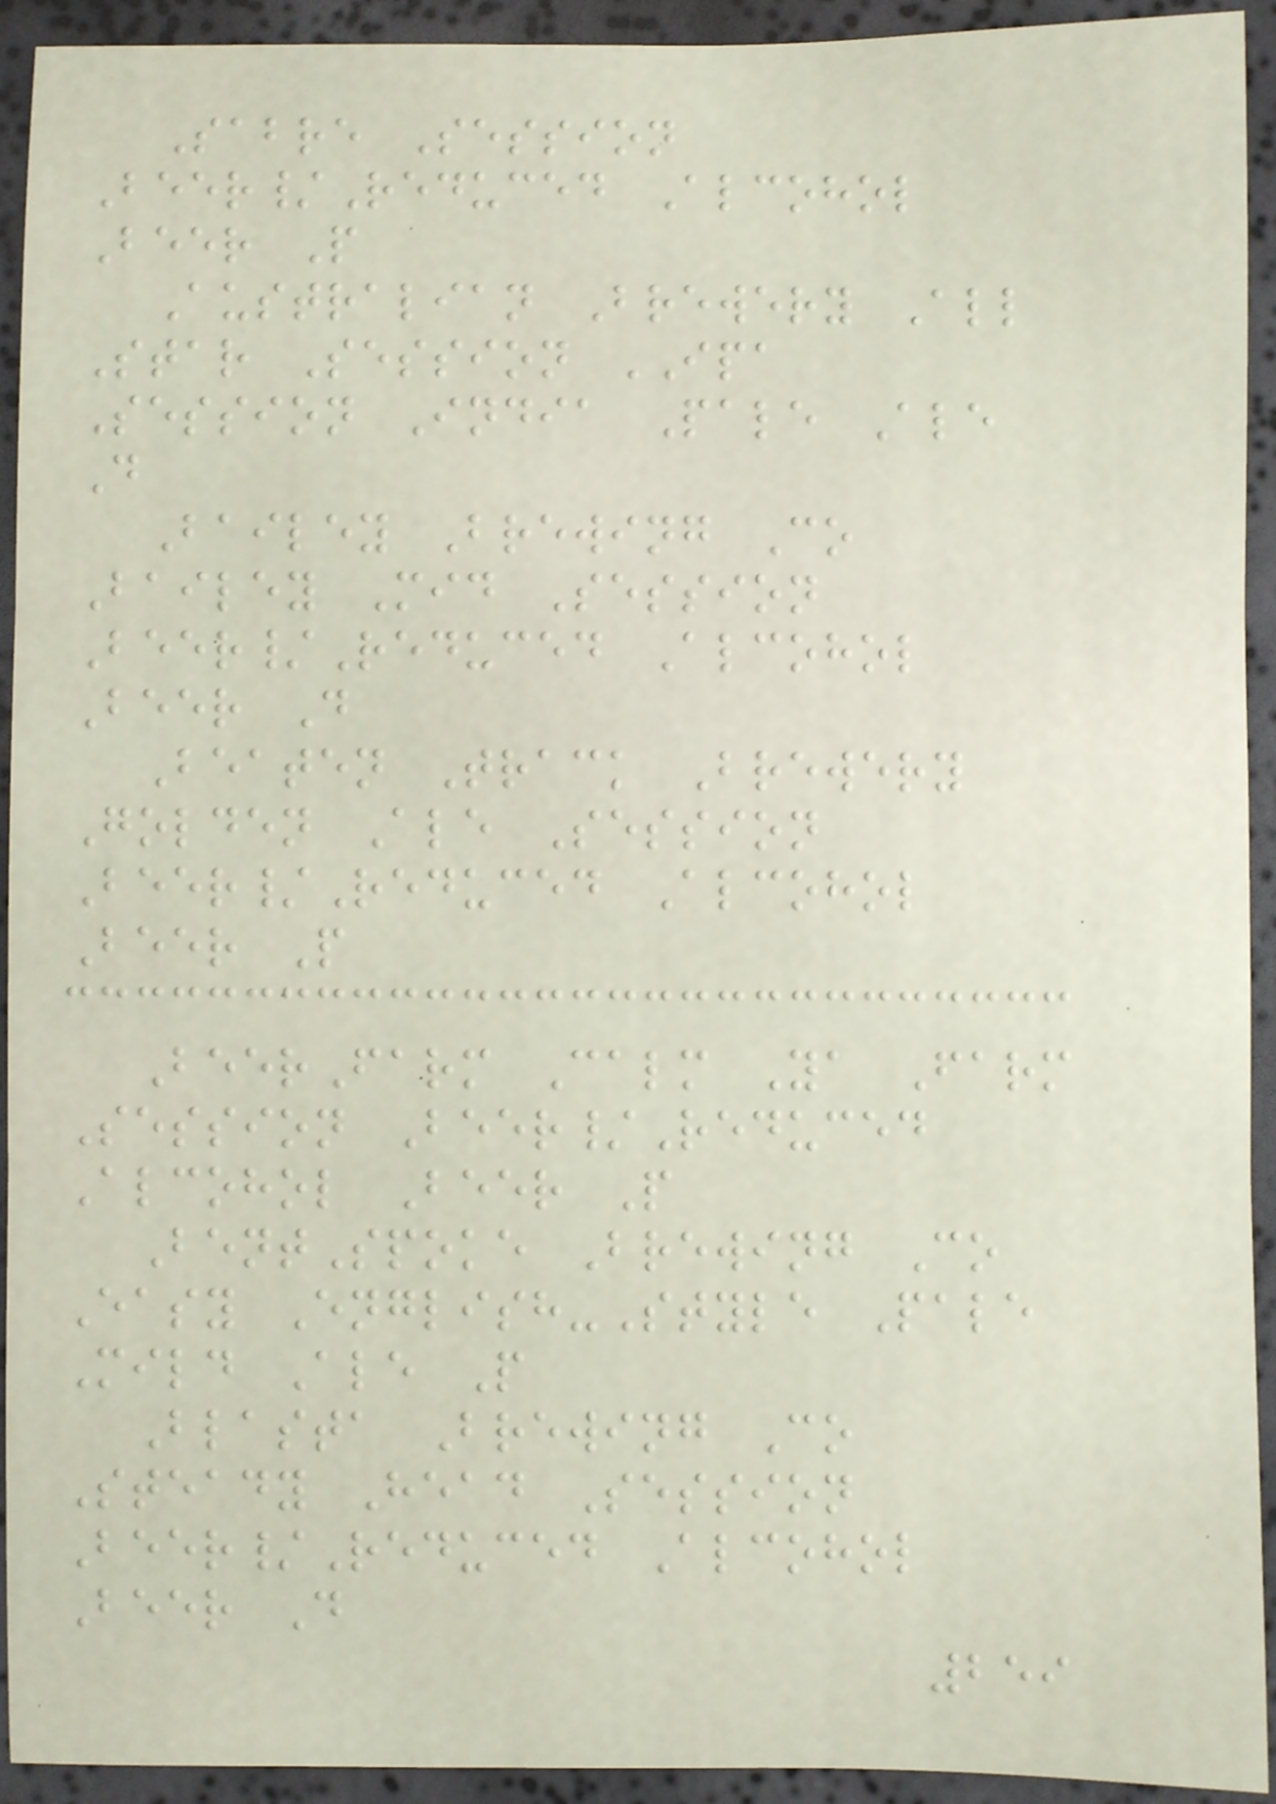Sabre Session
Beer/Reduced Alcohol
Beer P
Australian Brewery All
Star Session IPA
Session India Pale Ale
D
Bailey Brewing Co
Bailey Mid Session
Beer/Reduced Alcohol
Beer D
Beaten Track Brewery
Golden Ale Session
Beer/Reduced Alcohol
Beer P
BeerFarm Calm Ya Farm
Session Beer/Reduced
Alcohol Beer P
BentSpoke Brewing Co
Easy English-Style Pale
Mild Ale P
Blasta Brewing Co
Steady Head Session
Beer/Reduced Alcohol
Beer D
259
